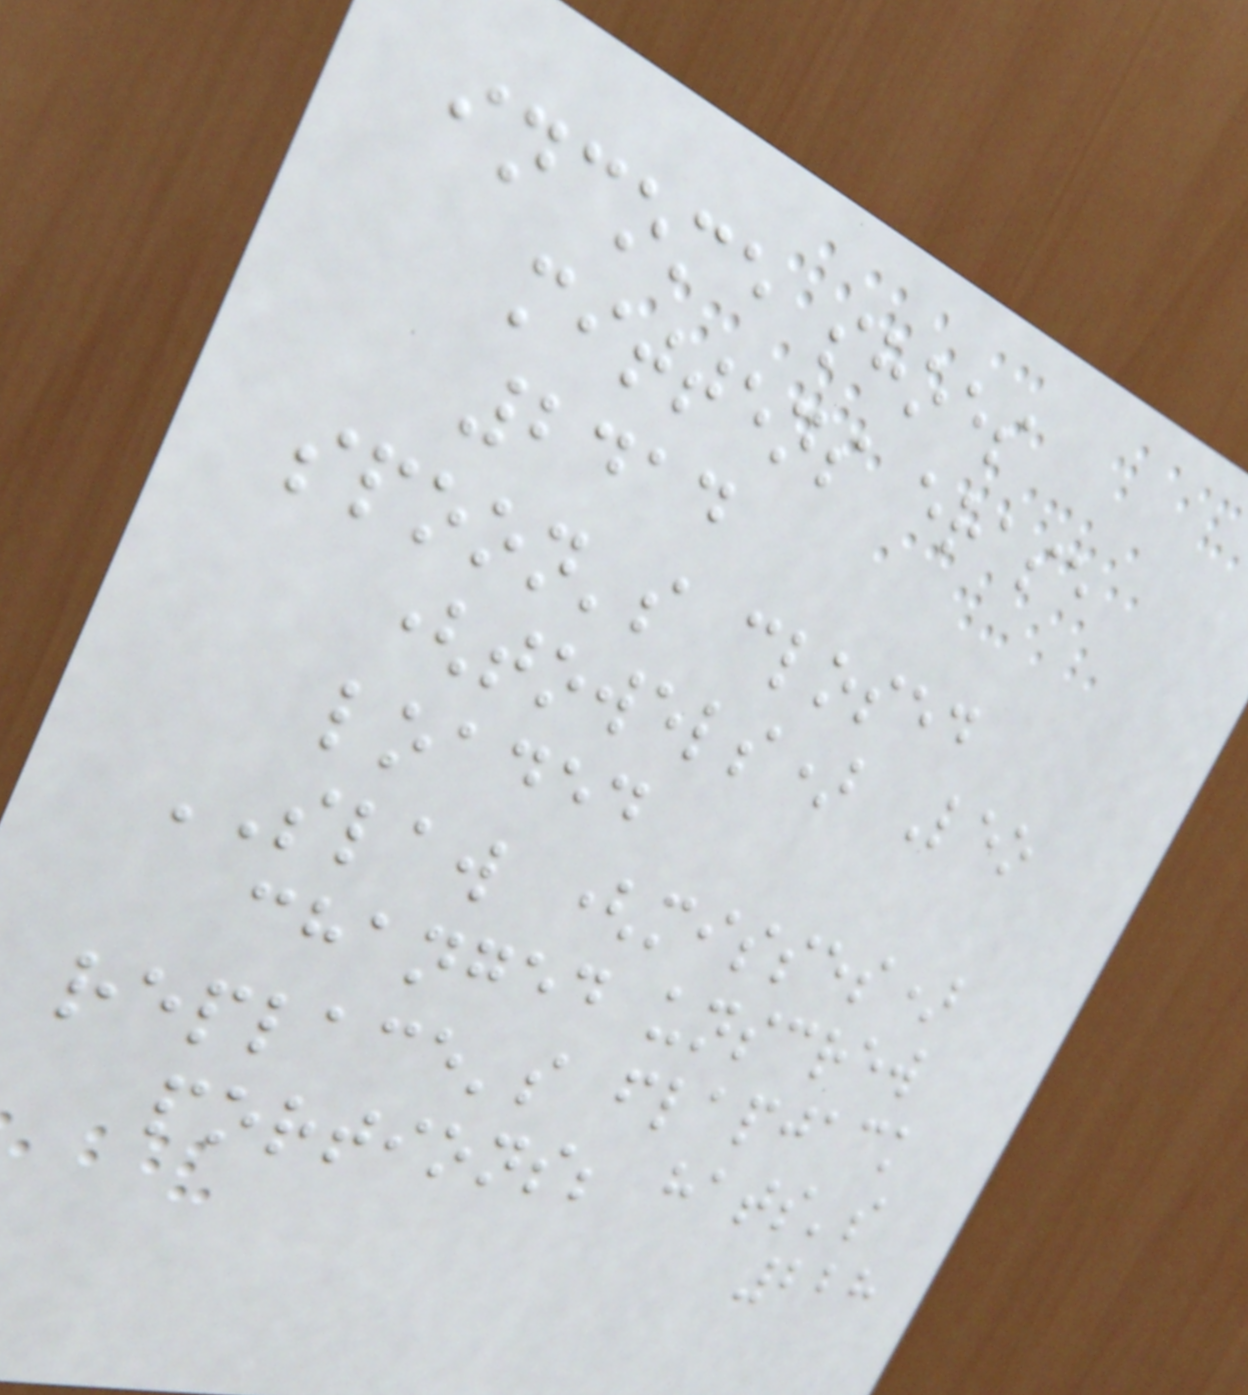income shoes
mittens erase
2414
spoon's closed
(towels) Leo
loaded
SLAW (misses)
changed unscrew
replace's flapjack
portions; hats's
228
